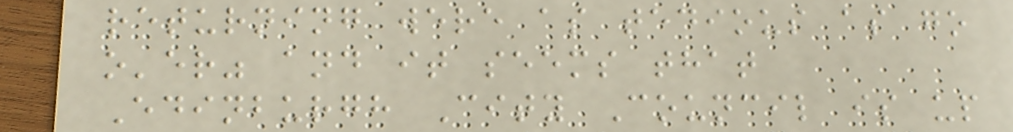returning were as tedious as go
o'er" and it seems that
Edinburgh City Council is up
